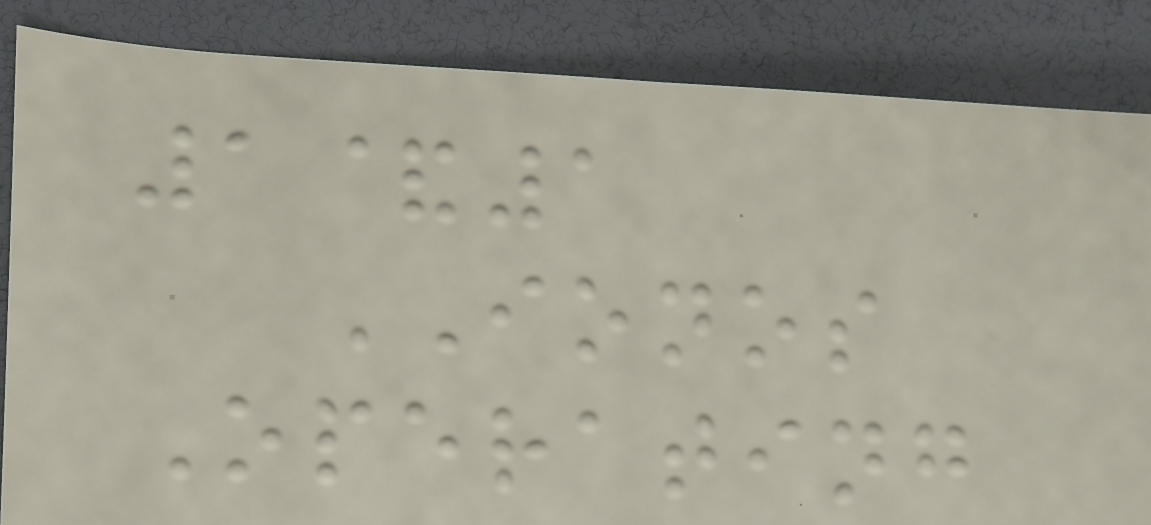1&1
IONOS
Operating
